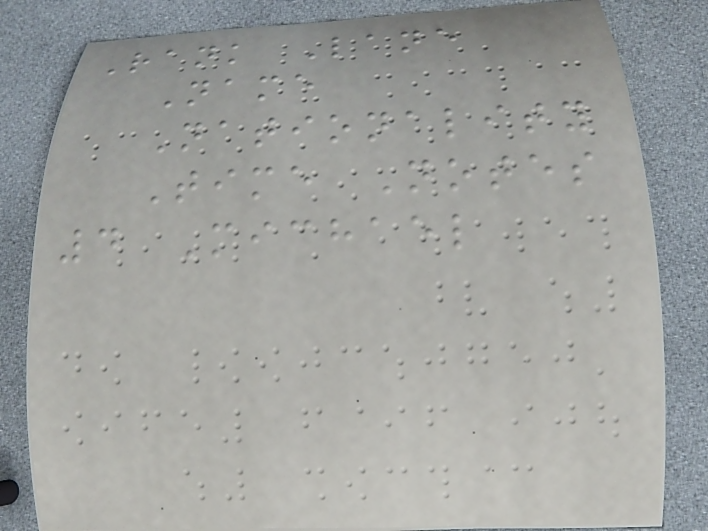Rank Lane
Name
Nationality
Time Notes
4 Michael
